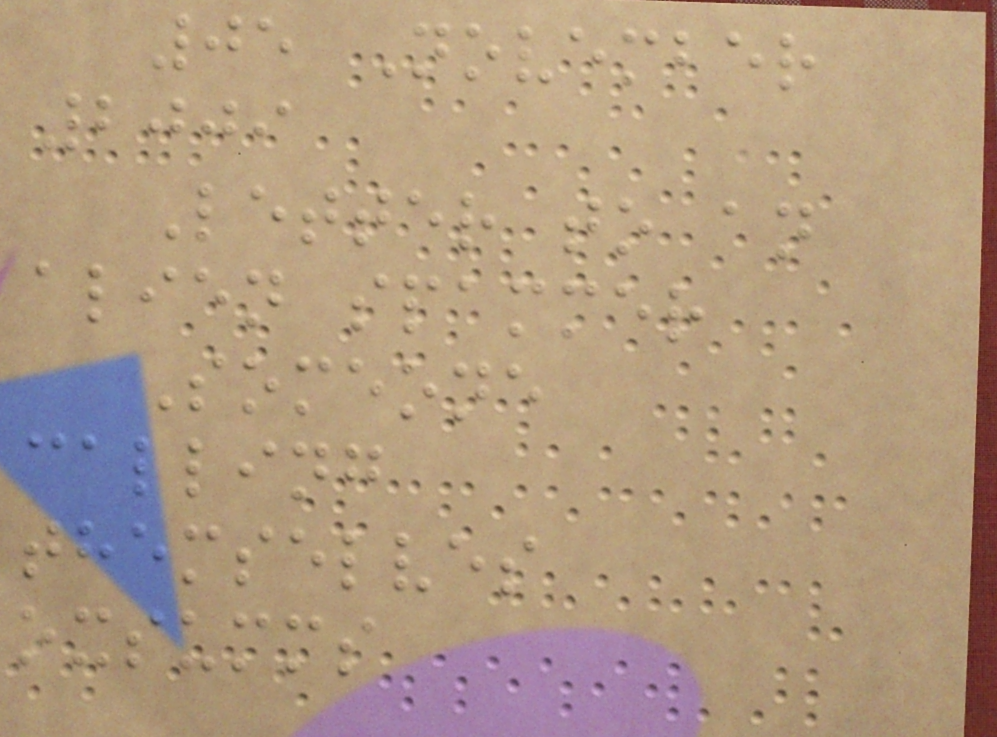05 November
2009
Letter to an
alien spammer
Someone
calling
themselves
oxsumms
